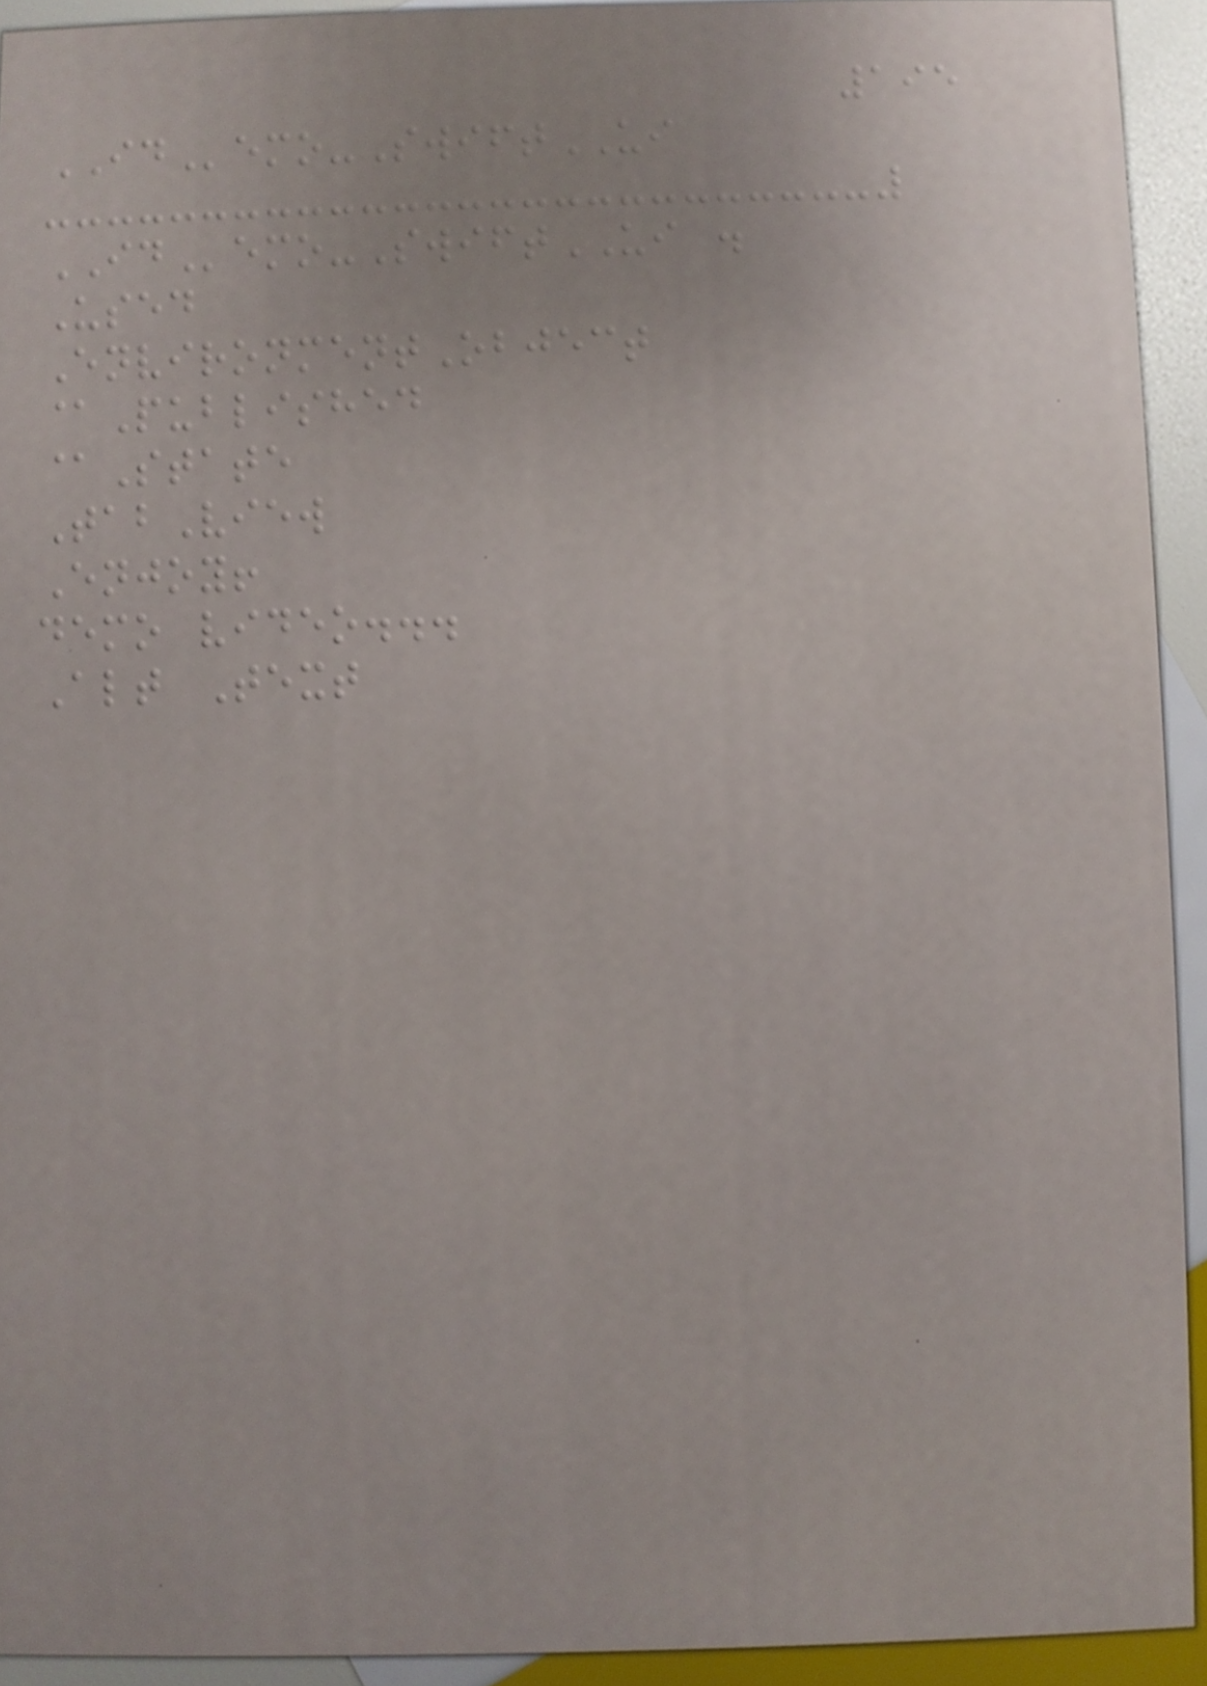195
IDemo-SwiftUI
IDemo-SwiftUI .
Used
EnvironmentObject
@Published
@State
TabView
Enjoy!
demo video...
Alt Text
